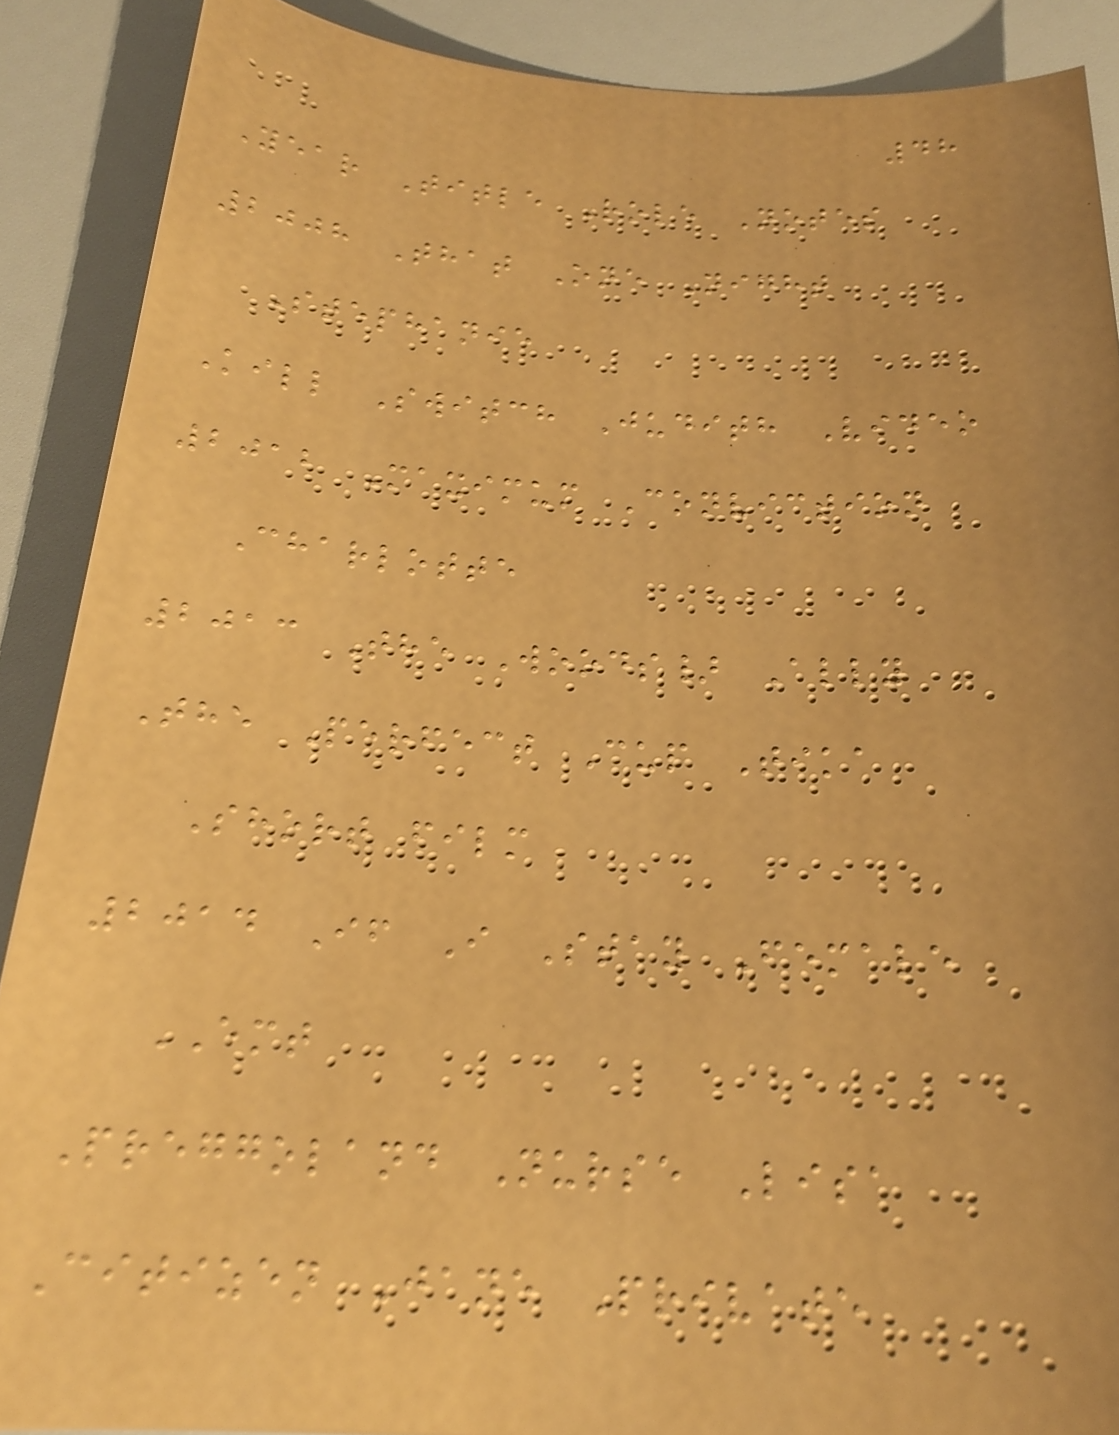48
Year Title Role Notes
2008 That One Night
Stephanie
Kill Switch Judith Video
2012 Maximum Conviction
Charlotte
2013 The Woods} Ally
The Perfect Cup Tika
Short film
2014 If I Stay Female
EMT
Preggoland Nurse Lisa
Citizen Jane Private
